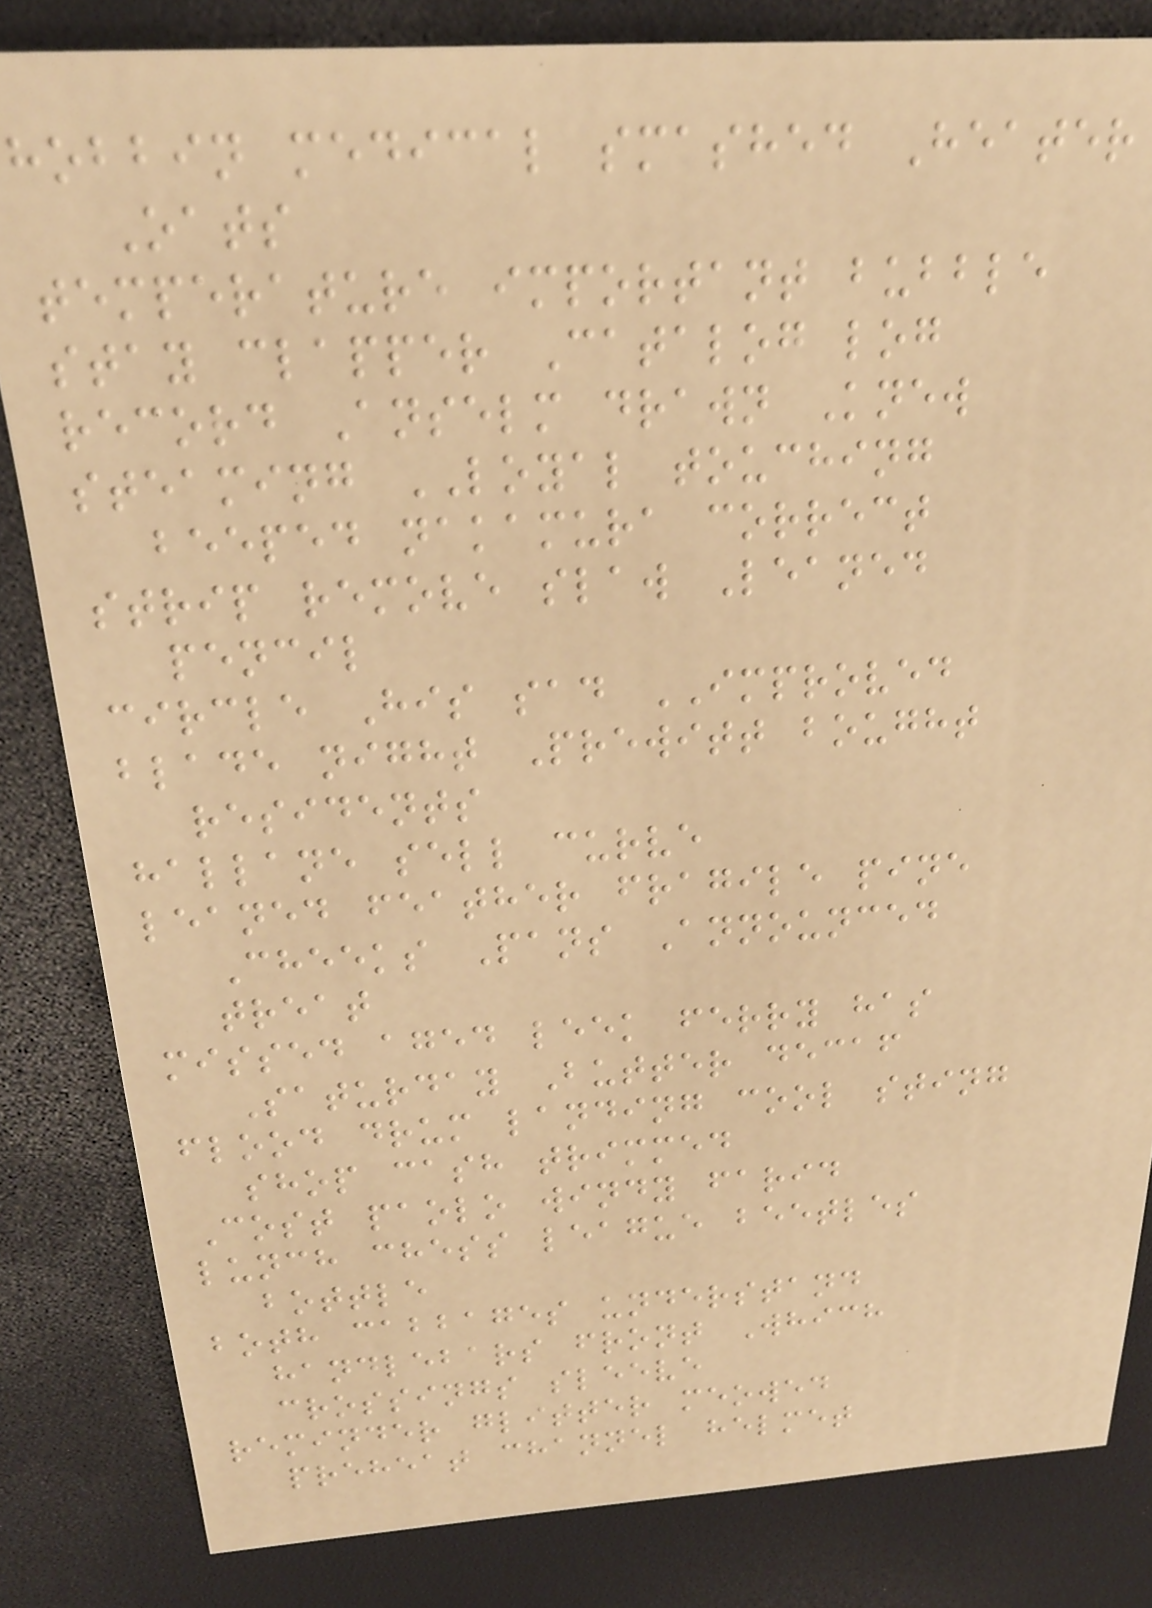hobbin medical smashed Heater
Oats
temperature important bubble
stay clapper Catalog log
record Anselm drawn Knew
steaming LOYAL touching
beeped nakamura correct
strip remove slaw Leaned
pencil
circle His sad IMPROVED
blade night Prewitt bought
residents
hallane sell curve
leaned feather fragile pine
Cheeks Pans Announced
treat
missed aged leek ferry has
Saturday Butter decaf
flood drum landing cool sting
shop cash trimmed
Cost paolo windy farid
lunch chess league beetles
bottle
both cabbages understand
handlebars front Which
crossings sleeve
reminder glitter meowed
preheat channel helmet
